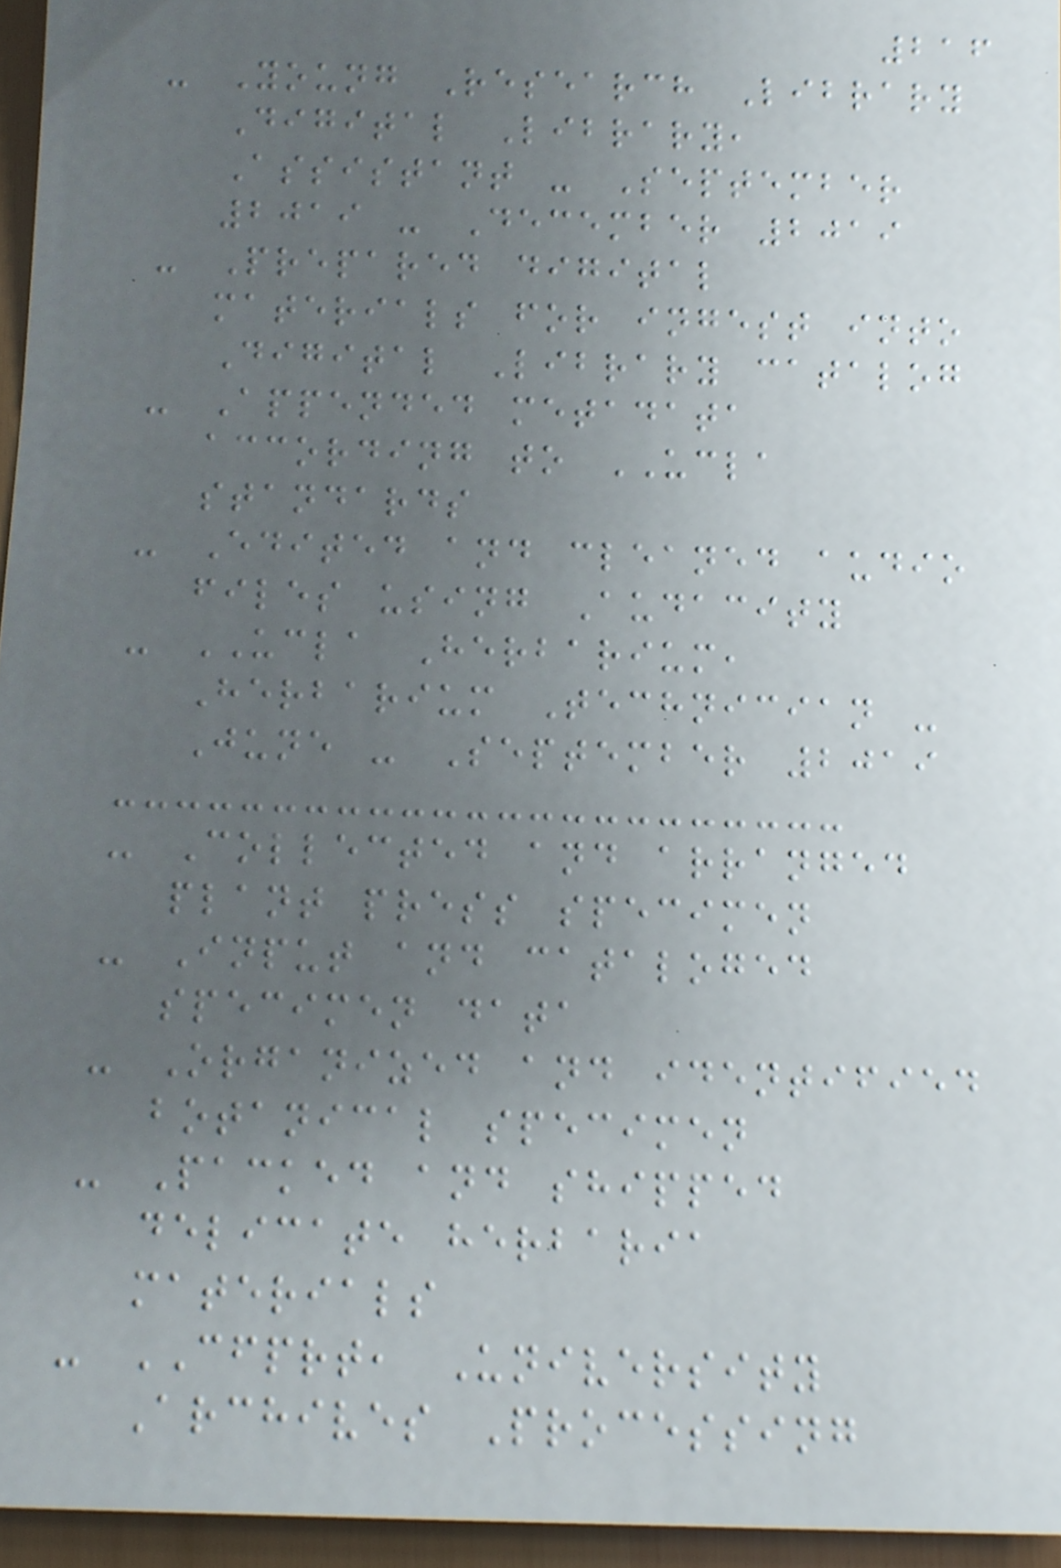216
- Young Research Library
Digital Library,
Assistant - September
2019 - December 2019
- Prepared digital
materials for ingest into
Digital Library catalog
- Appended metadata
according to UCLA
standards
- Edited and cleaned audio
files using Audacity
- UCLA Herbarium,
Herbarium Technician -
June - September 2019
- Collected and arranged
plant press specimen
- Input and cataloged
specimen data
- Organized and identified
botanical specimen
- Packed and shipped
delicate herbaria
materials
- CFPRT, University
Archives Processing
